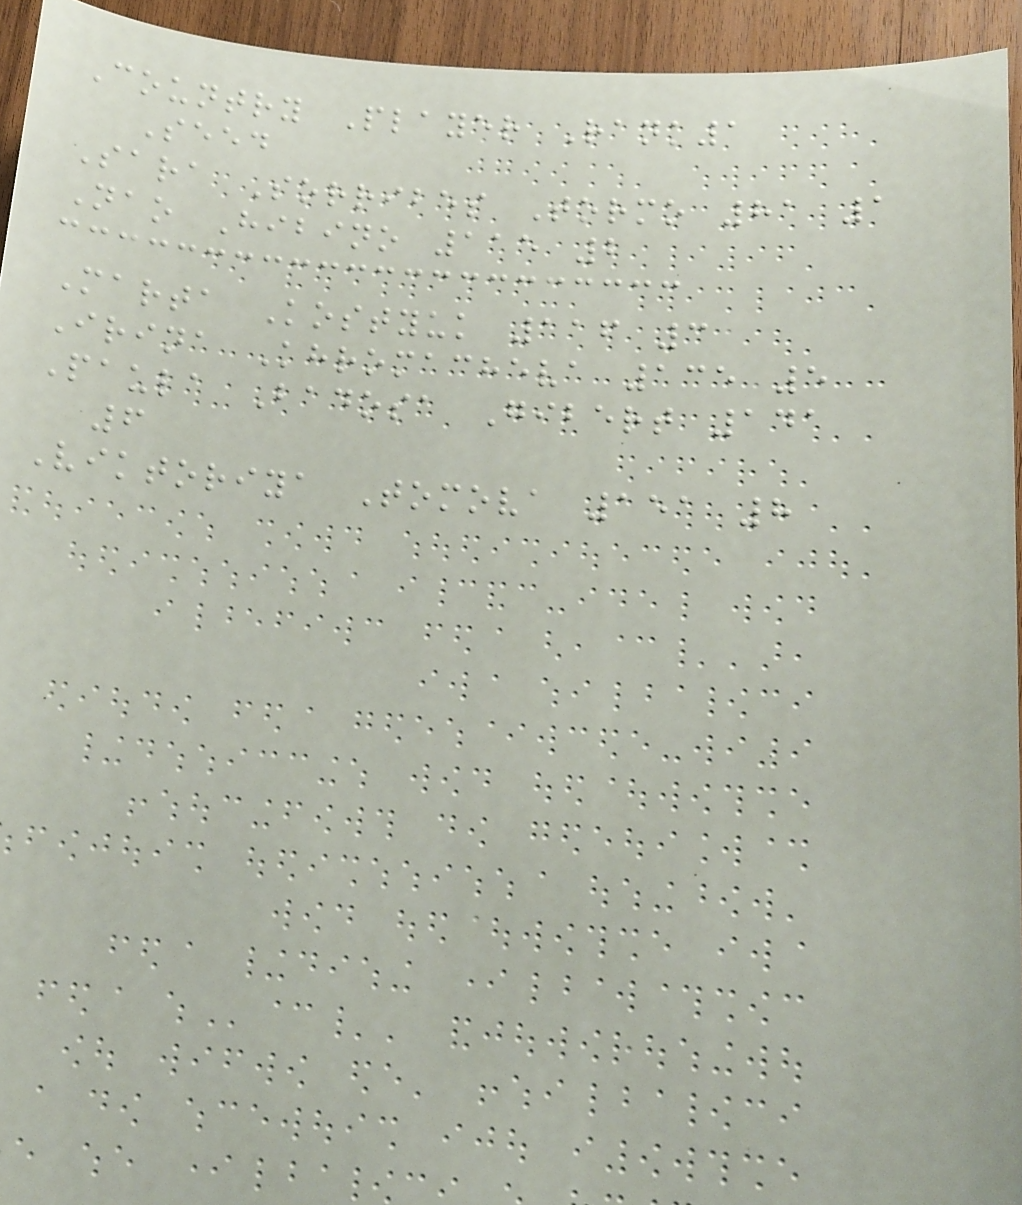Country Player Rank1
Seed
Sara Sorribes Tormo 81 1
Nao Hibino 115 2
Marta Kostyuk 116 3
Irina Khromacheva 135 5
Paula Badosa Gibert 141
6
Viktoriya Tomova 151 8
